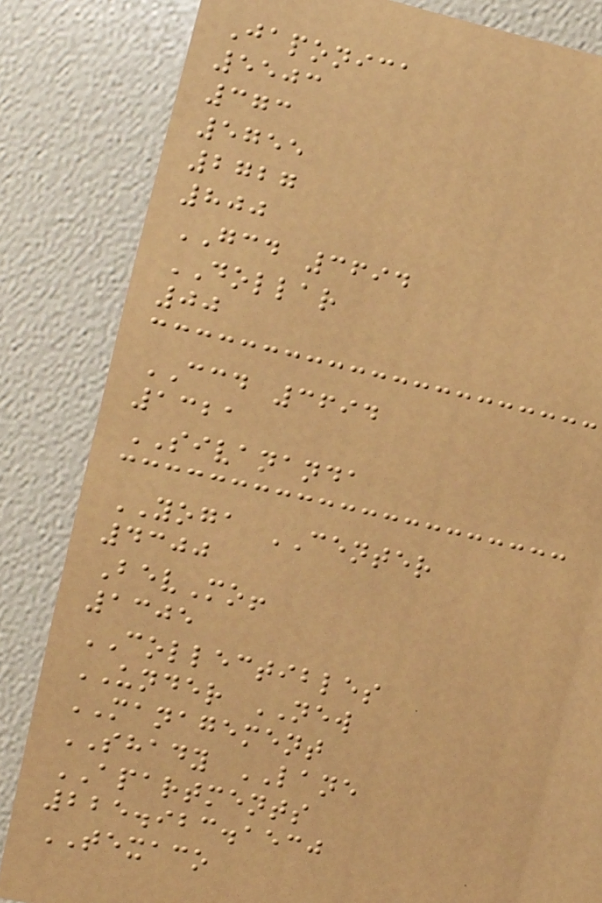Japonica
5503
373
5755
2727
800
GCD 3694
DOLLAR
00
CCD 3694
1321
SIVANANDA
YOGA CENTER
4300
BevMo!
1305
COLLECTIBLES
UNDER NEW
MANAGEMENT
SHADY LANE
APARTMENTS
225.923.1530
TEXACO
